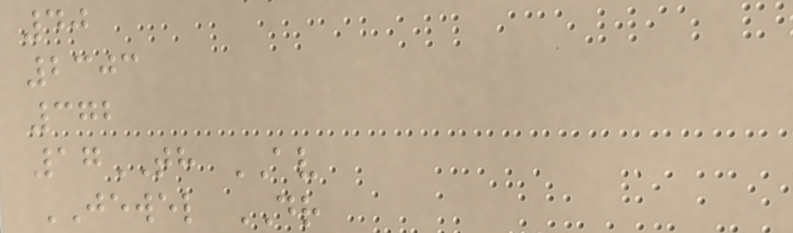40
2303
372
17TH AV
JEWEL DR
